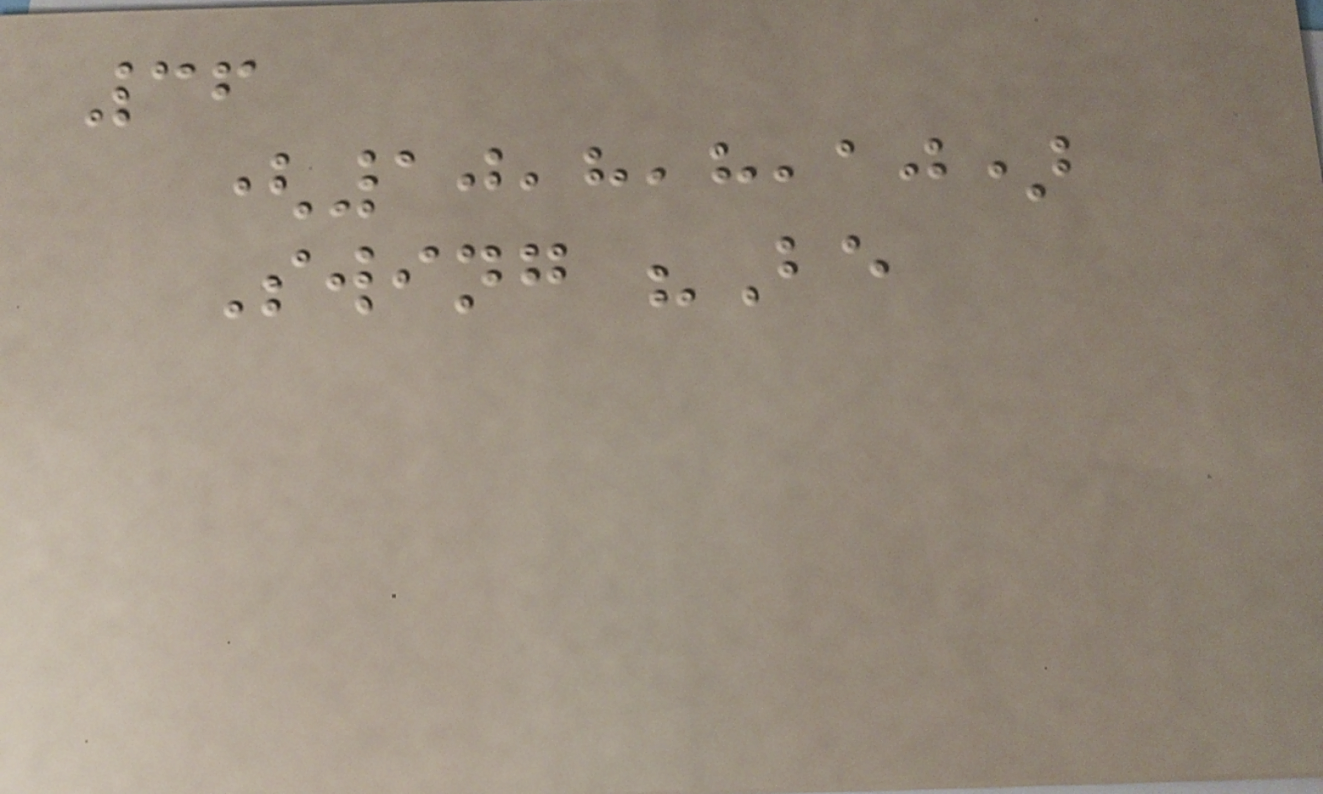36
(10,8,8,10)
Swing "Be
